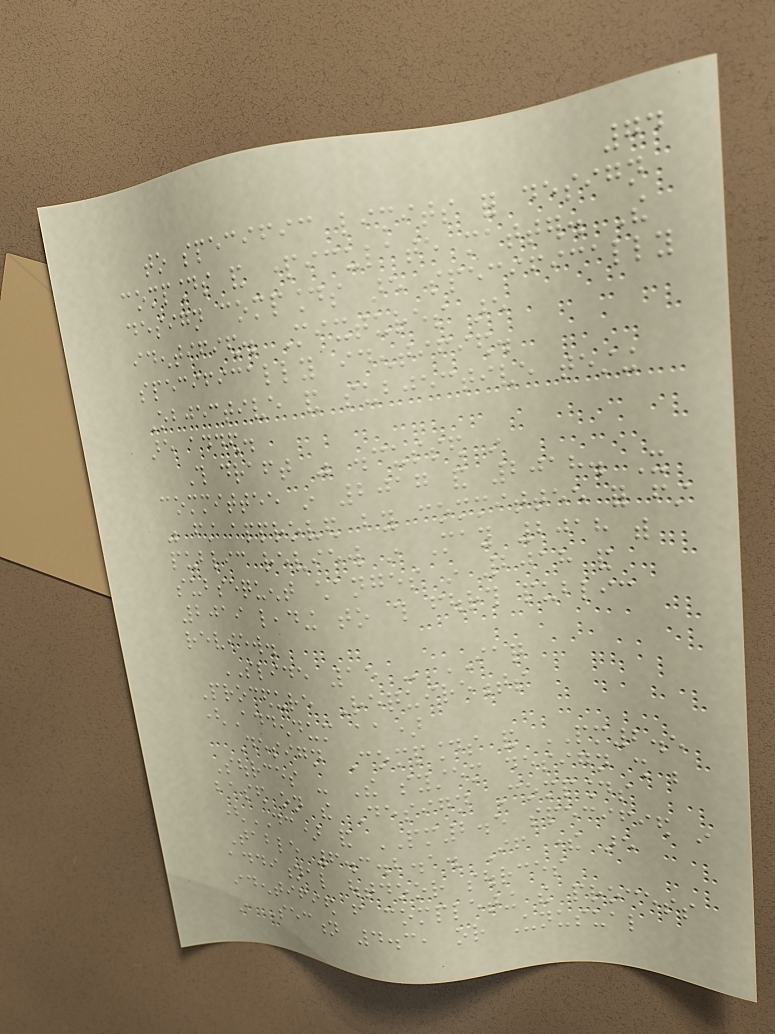74
to specific limits for design
compounds and particulate matter. The
design compounds are specifically
identified. Mixtures are
specifically identified.
Objective and subjective testing
are added.
This draft was discussed in
committee in 2017 and 2018. It
was first approved by committee for first
public review in May 2018 with
subsequent changes in 2018 and
2019 leading to this fourth public
review.
SLIDE 15 - IAQ
Procedure Requirements
(Addendum aa)
Design Compounds and PM2.5
Sources - The system design shall be
based on the Design Compounds
(DC) and PM2.5 specified in
Table 6.3.2.1. If there are
additional outdoor sources
identified from completing the process
in Section 4.3, or Unusual
